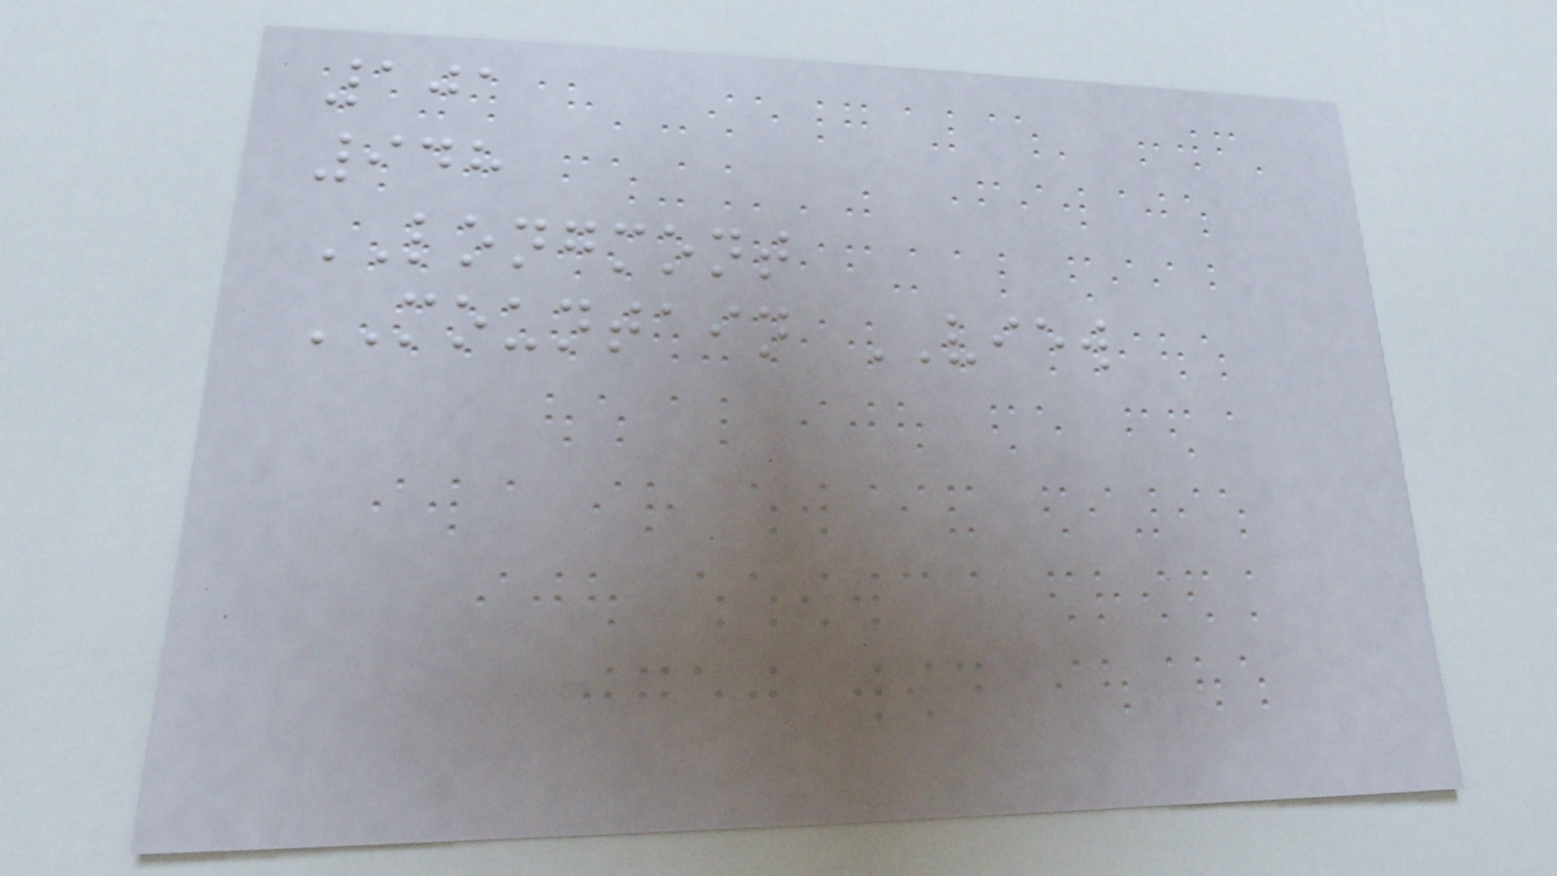101
948
LONGMONT
MOUNTAIN VIEW
